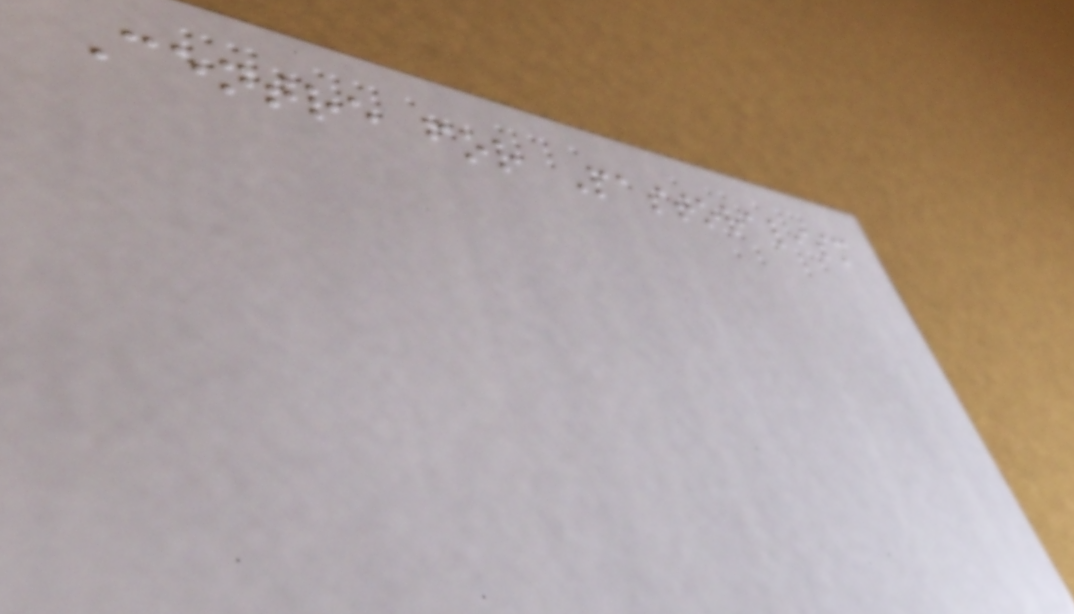Centre for Pastoralism
